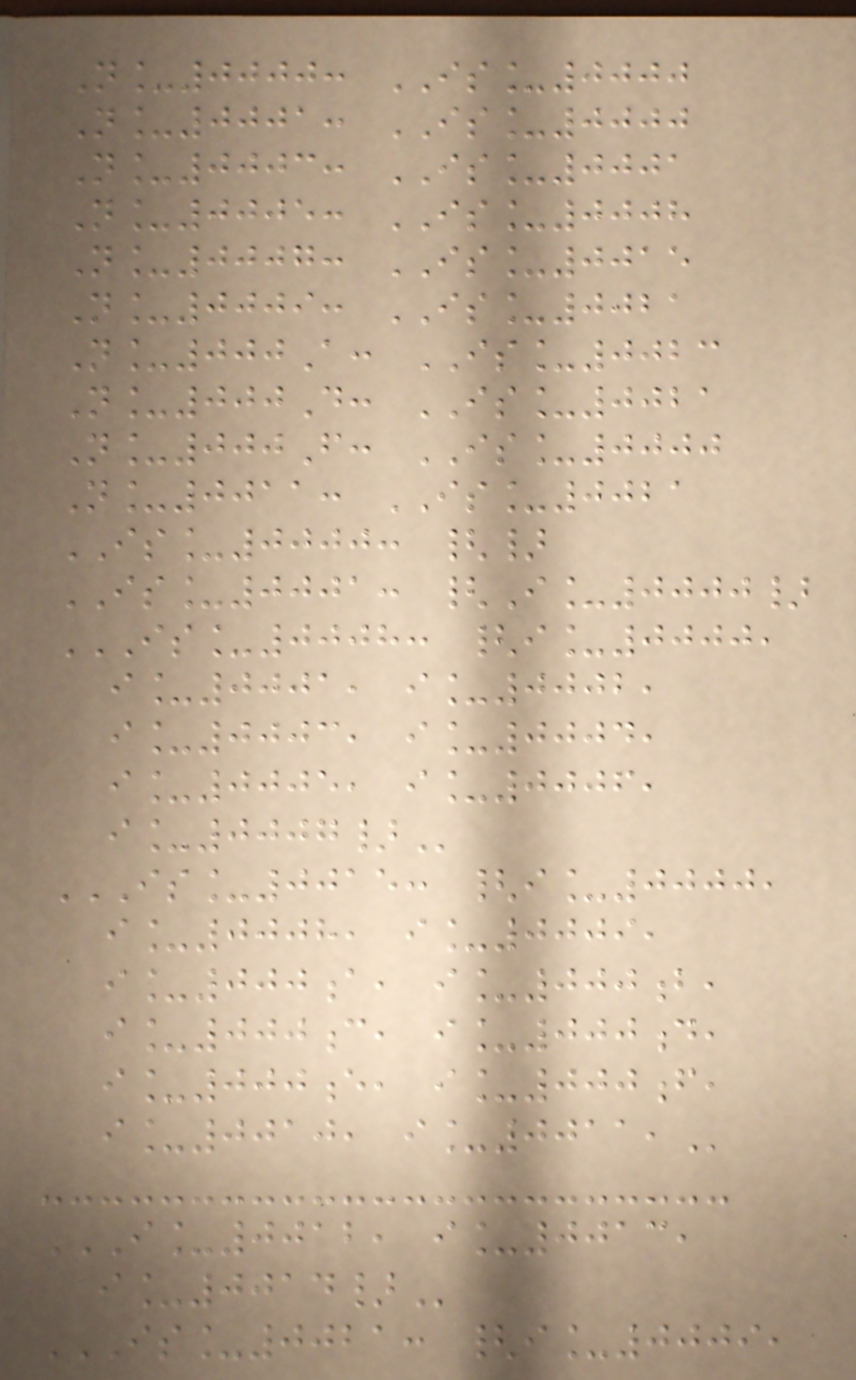N_0000: IS_0000
N_0001: IS_0000
N_0003: IS_0001
N_0005: IS_0008
N_0007: IS_0015
N_0009: IS_0021
N_000A: IS_0023
N_000D: IS_0021
N_000F: IS_0000
N_0011: IS_0021
IS_0000: {}
IS_0001: {I_0000}
IS_0008: {I_0000,
I_0001, I_0002,
I_0003, I_0004,
I_0005, I_0006,
I_0007}
IS_0015: {I_0000,
I_0008, I_0009,
I_000A, I_000B,
I_000C, I_000D,
I_000E, I_000F,
I_0010, I_0011,
I_0012, I_0013,
I_0014}
IS_0021: {I_0009,
